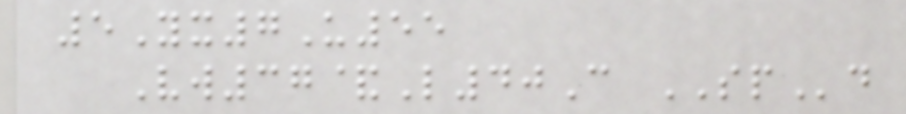5Yx7U55
Vw37&L40C SPd
